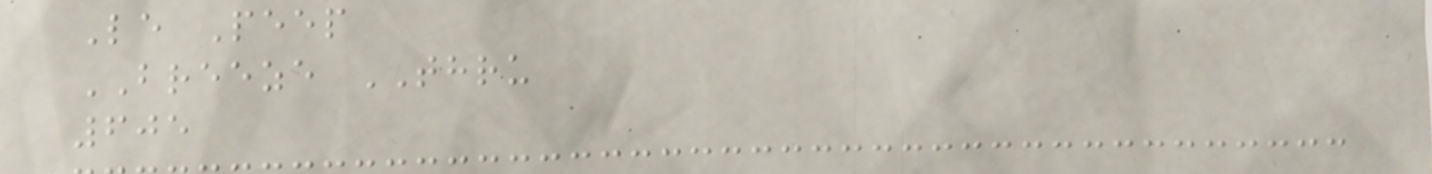Le Peep
BREEZE THRU
605
